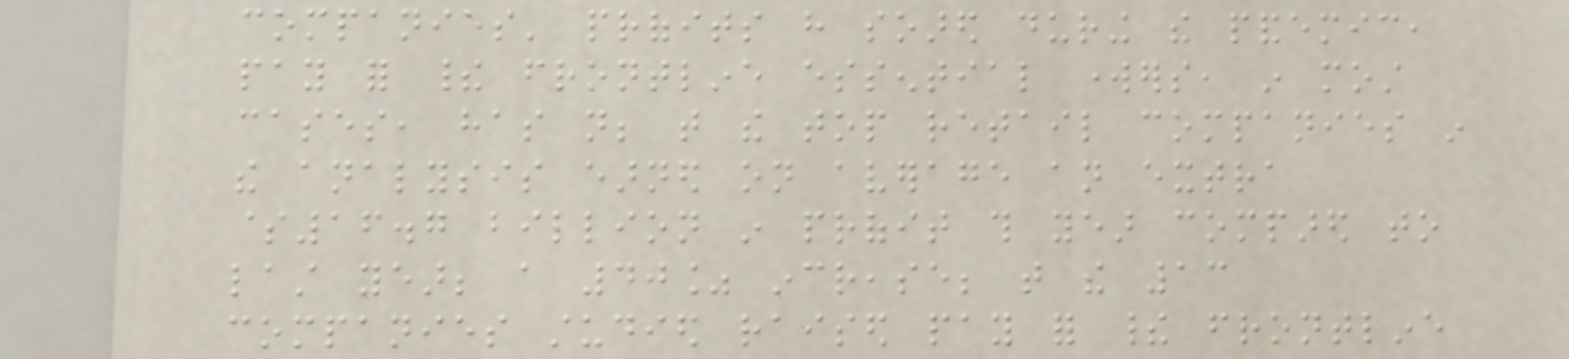companies' profits have soared during the pandemic,
pay for their frontline essential workers, in most
cases, has not; that the top retail companies in
the analysis earned on average an extra
$16.7 billion in profit this year compared to
last year; a 40% increase; that the 13
companies studied raised pay for their frontline
